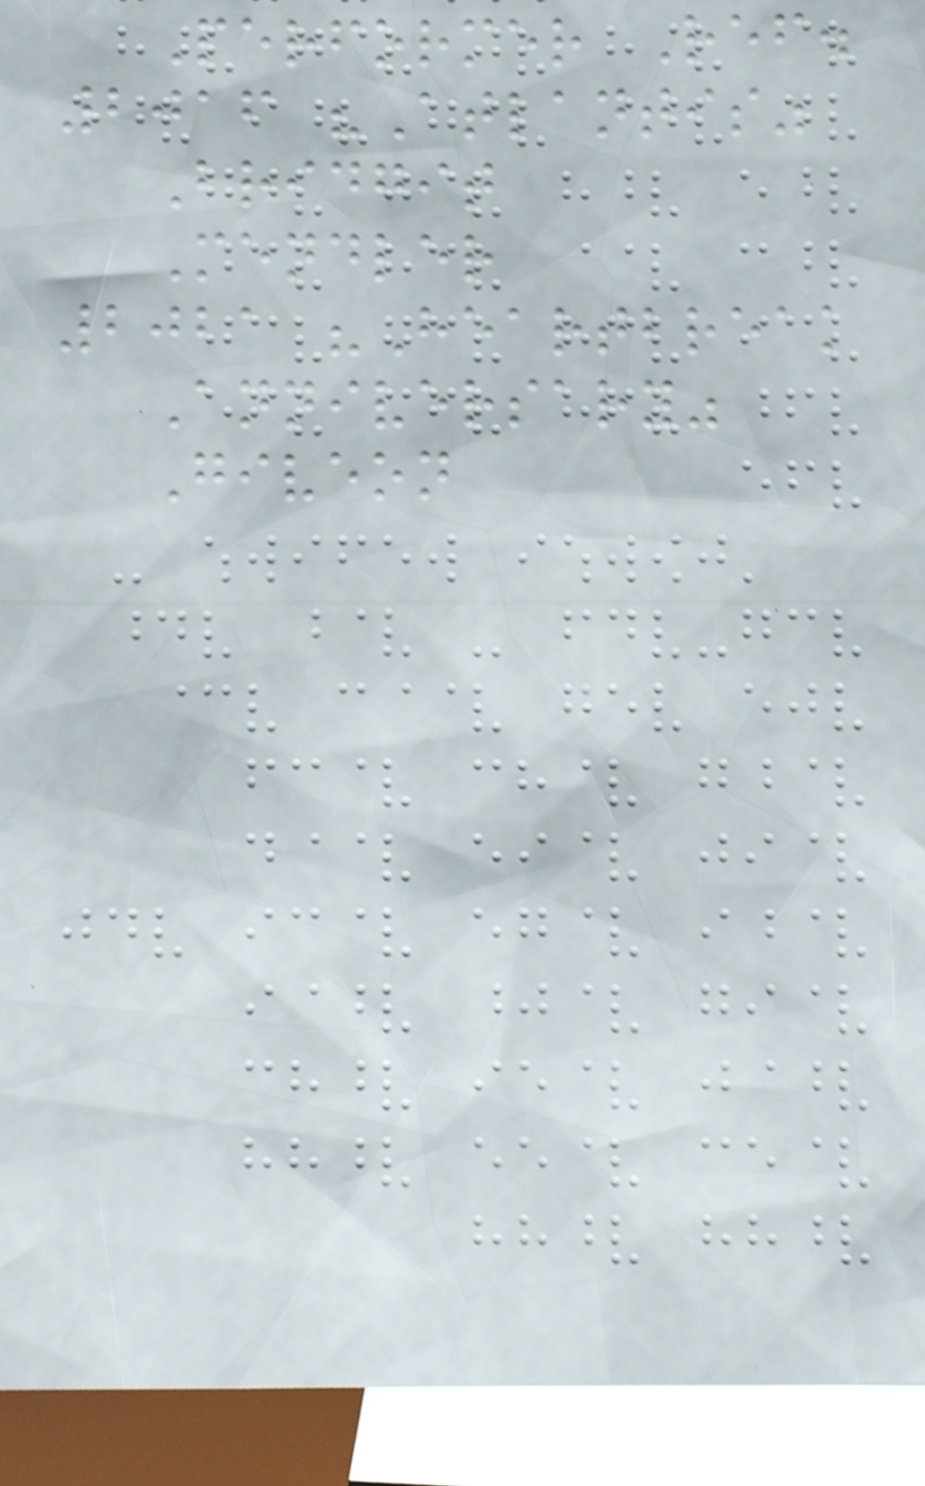Performer Ref.
2016 "Atlantis"
Bridgit
Mendler
2021 "Heartbreak
Anniversary"
Giveon
